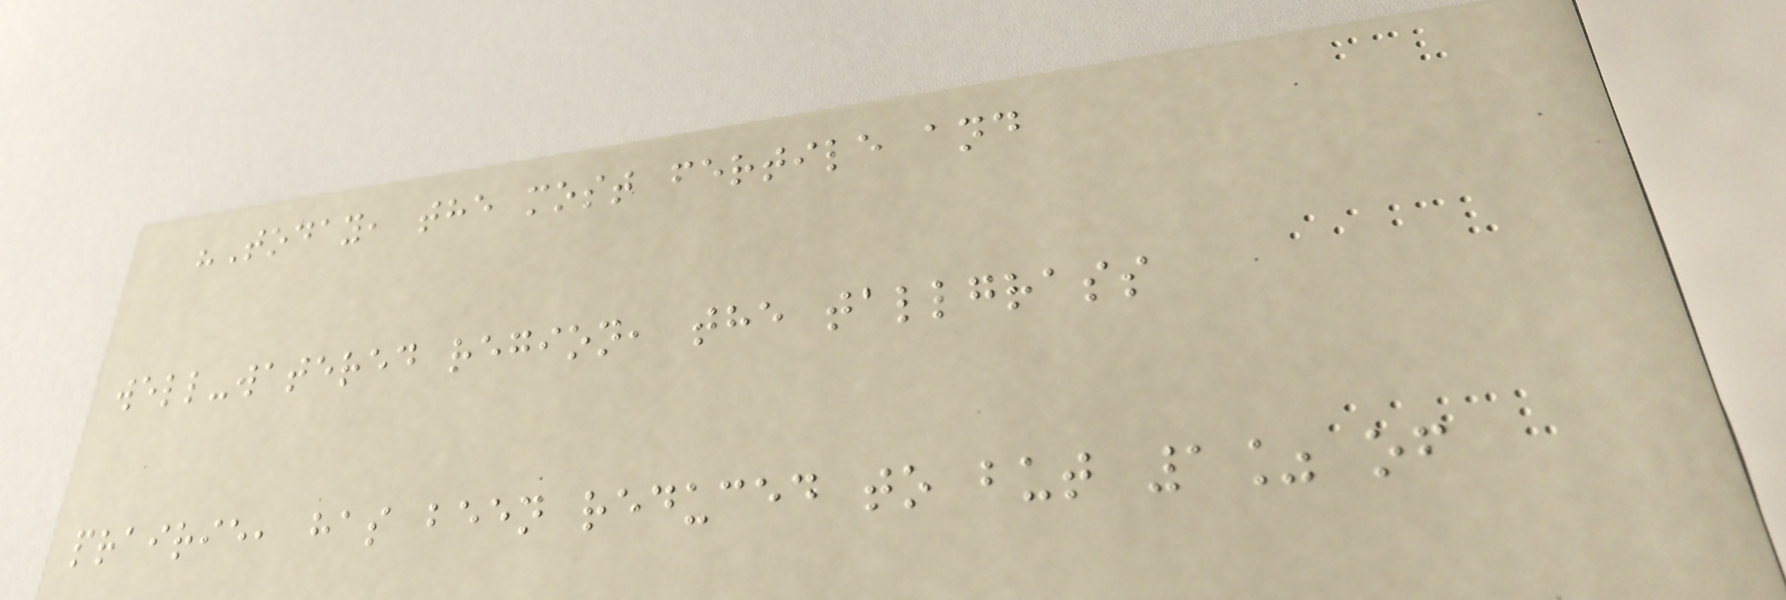"Today, the most fertile and
well-watered region, the tallgrass
prairie, has been reduced to but 1% of
